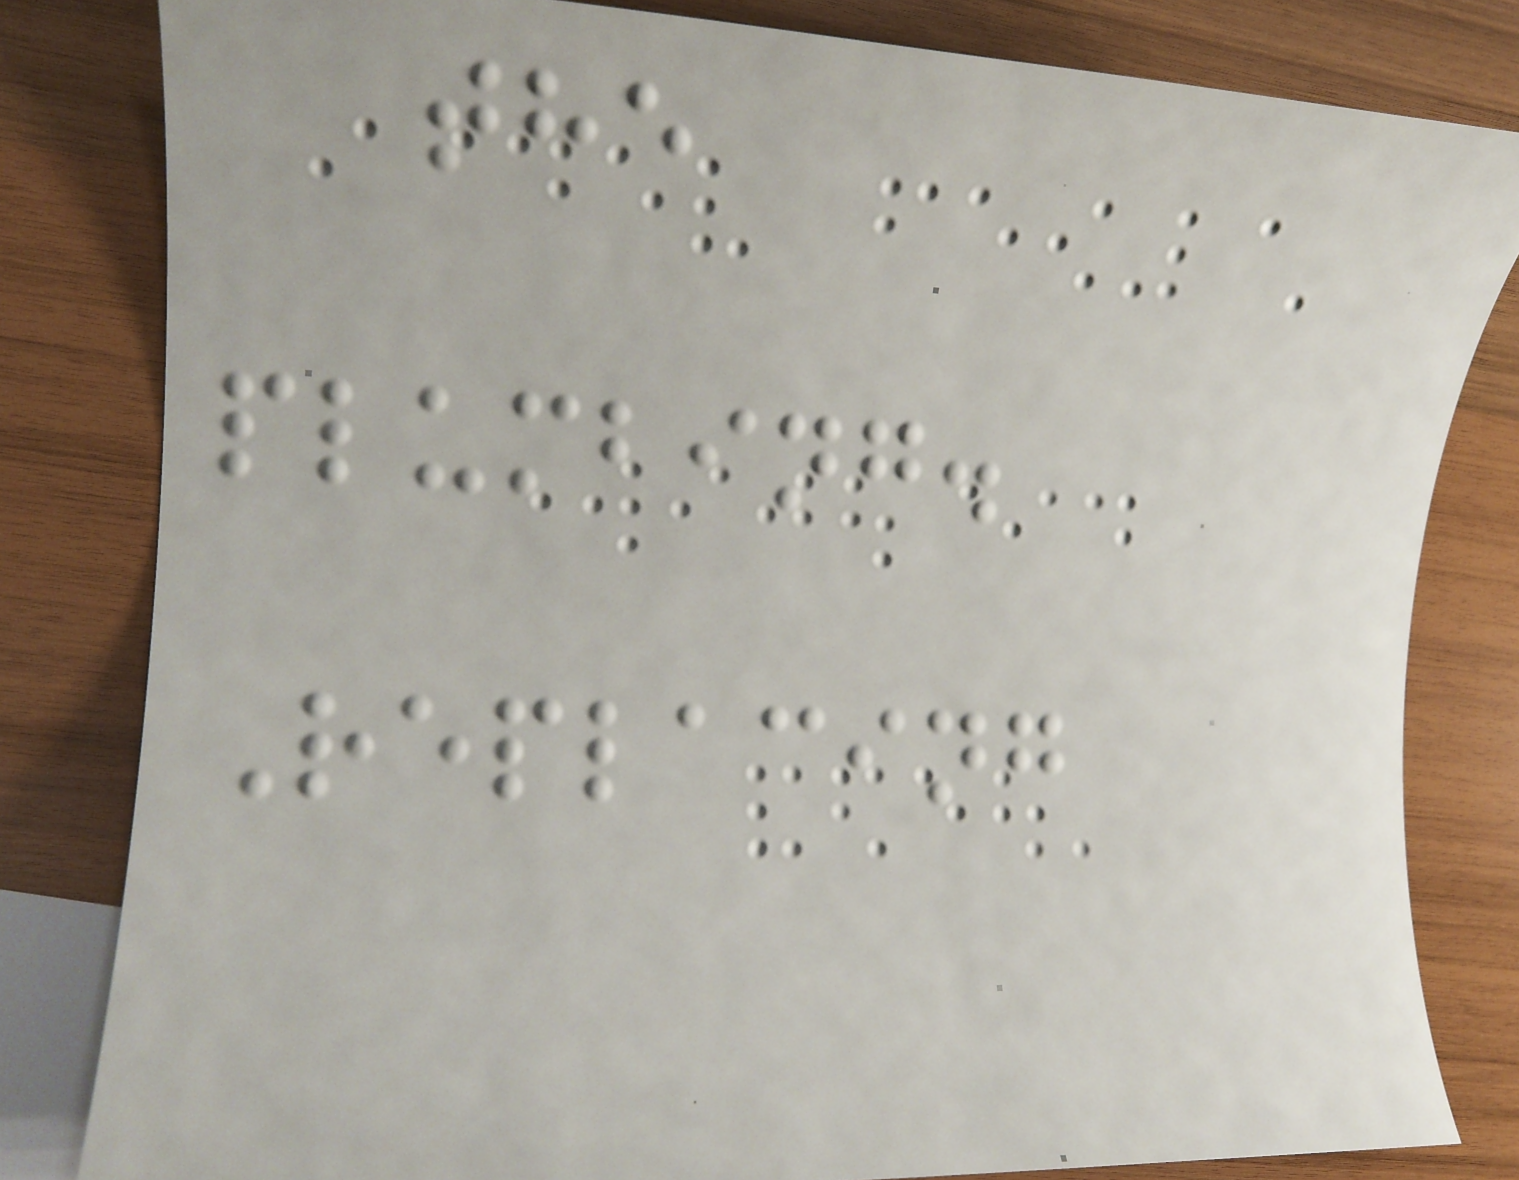the
plumbing.
Replacing
